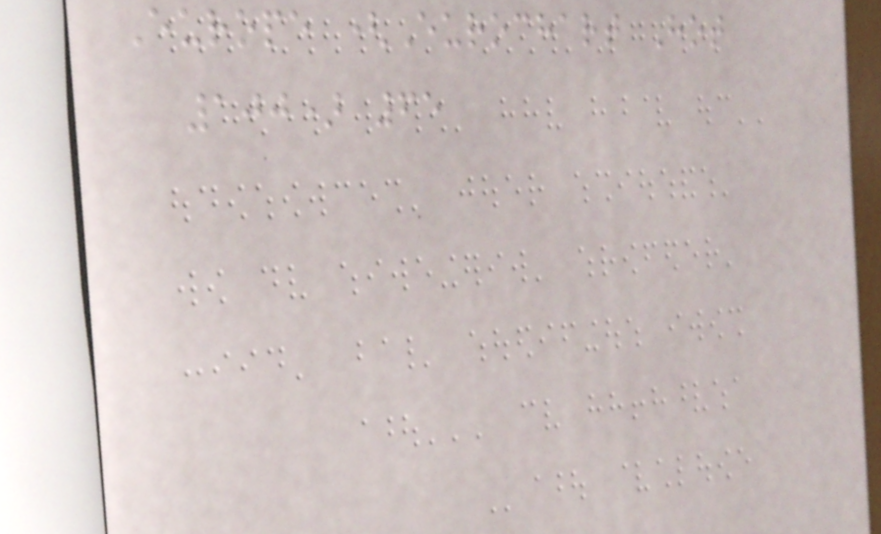Europe (Eurochart Hot
100) 65
